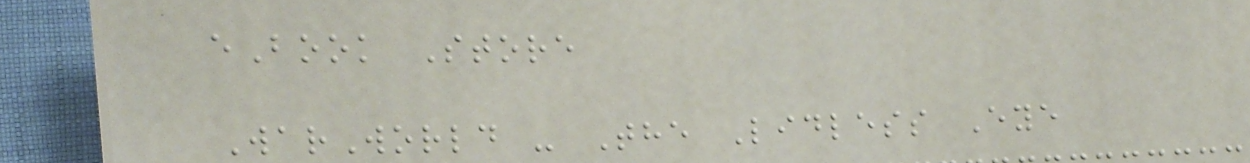eBook Store
WarWorld - The Lidless Eye
